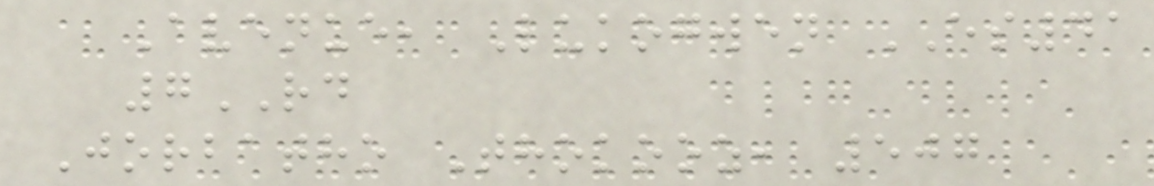Avenue, Lukogwen ES41
7RD
Jorbatho Thokooz, 507
